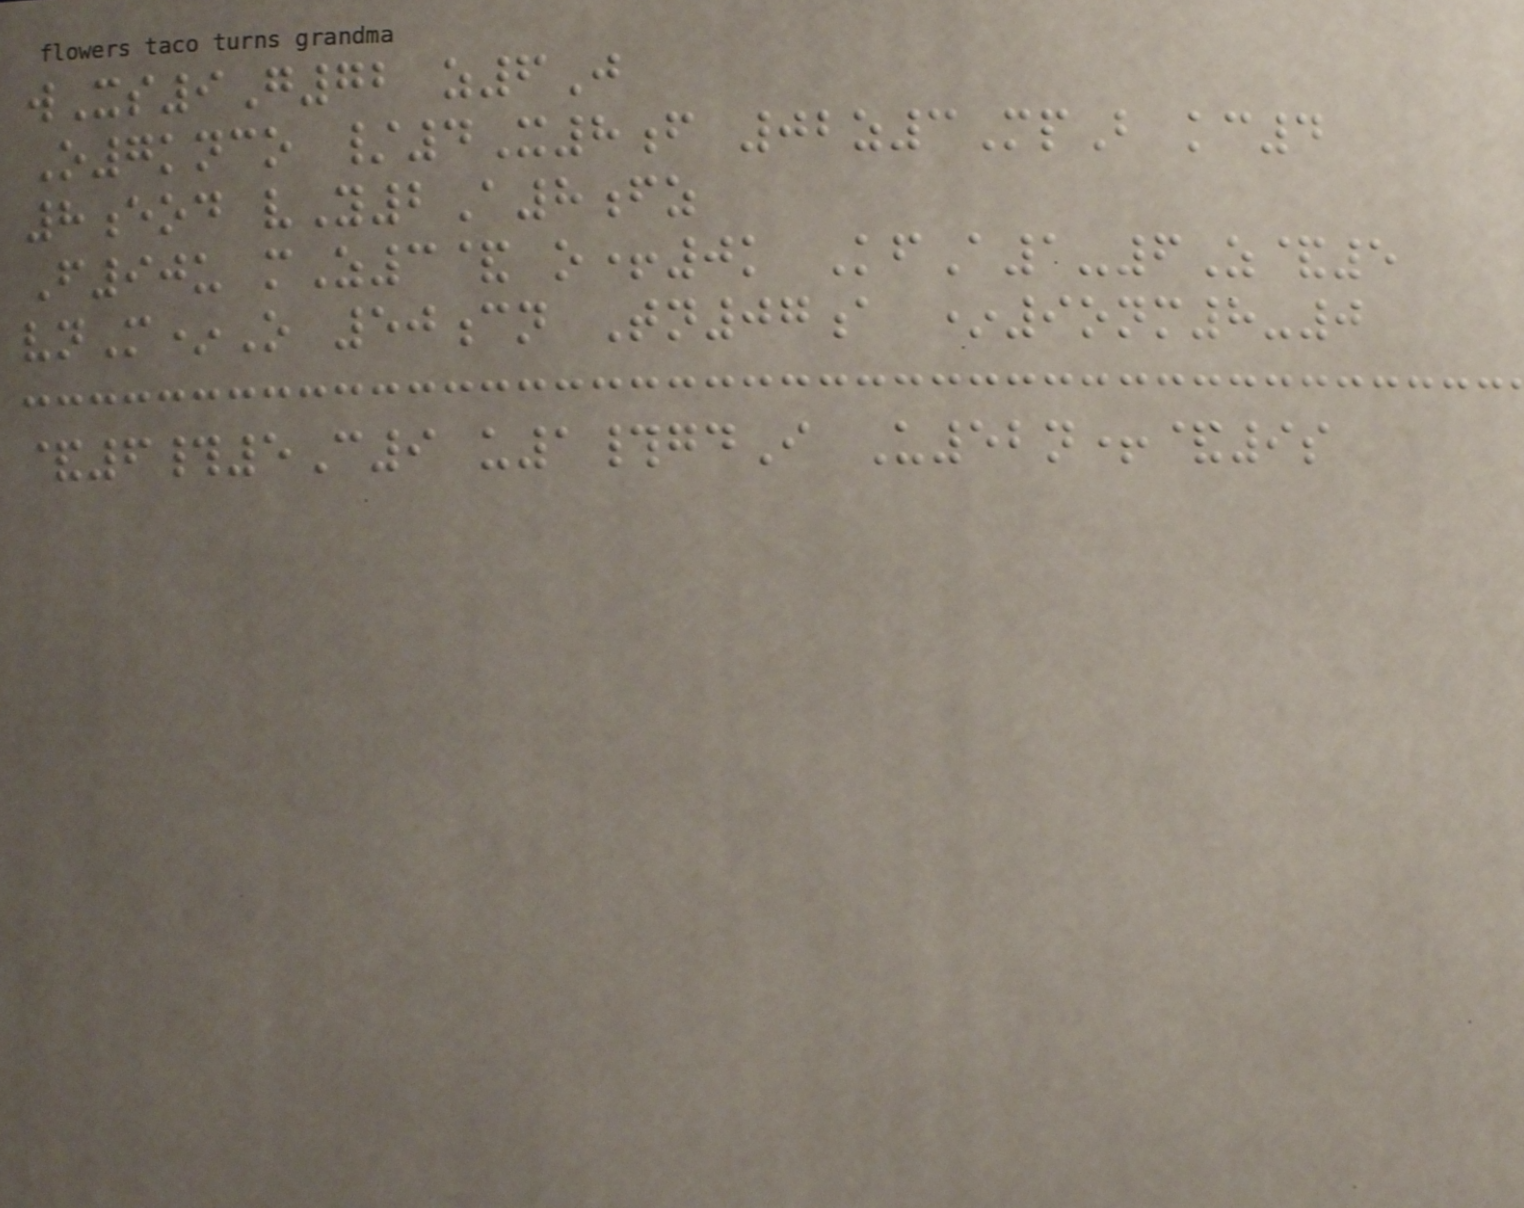wXs9G72 z6J
O7knco /4X8f 02z3MpB kc4
8eod vY2A8fz
F90u mZ3& o+0k KfA1-6Z&5
vnM*O 50cn Tn07a *9onm8-0
&6#5C9 u1#gdI U52n+&9s
